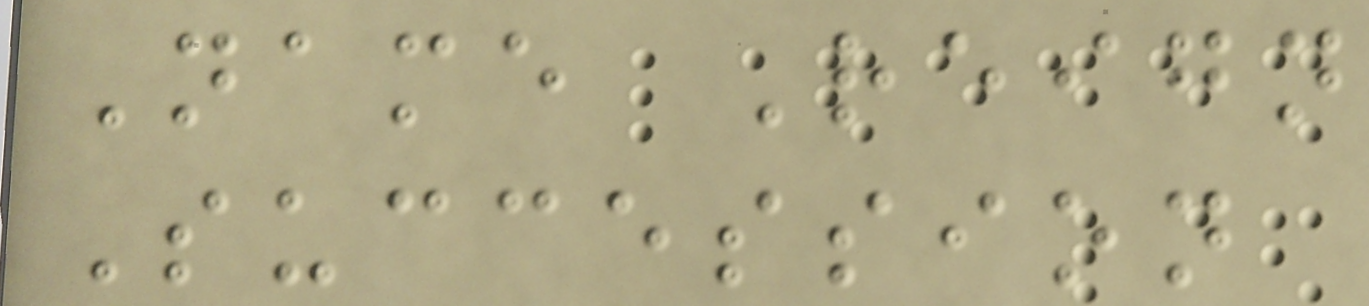Name Reign
Succession
